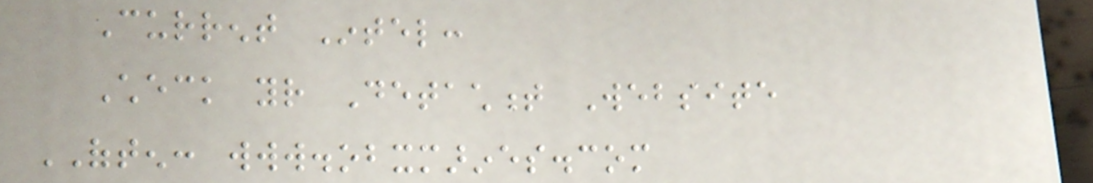Current Intel:
Check your Detachment Website
OFTEN: www.obxmarines.com
